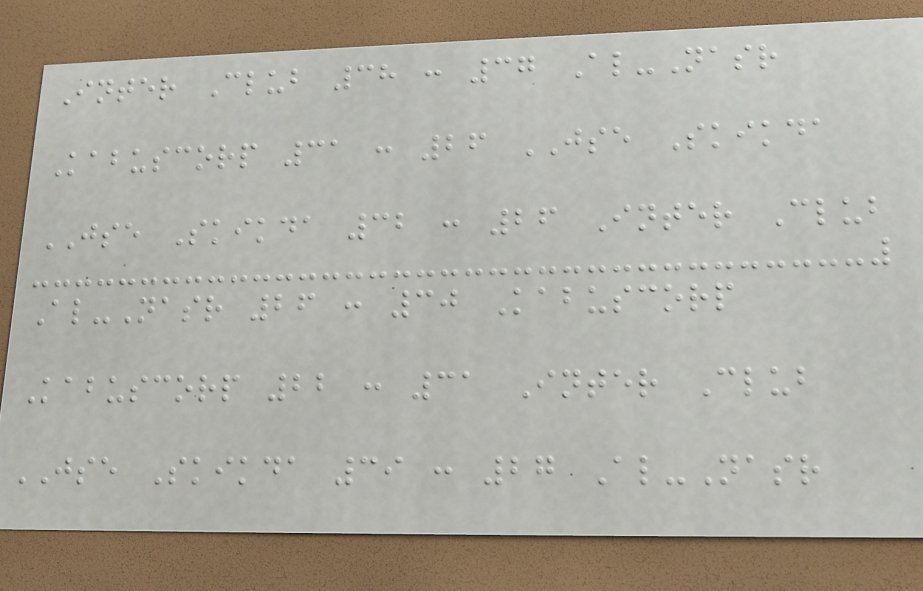Inter Club 38 : 37 Al-Nasr
Kabuscorp 31 : 26 JSE Skikda
JSE Skikda 32 : 26 Inter Club
Al-Nasr 26 : 30 Kabuscorp
Kabuscorp 22 : 31 Inter Club
JSE Skikda 39 : 27 Al-Nasr
